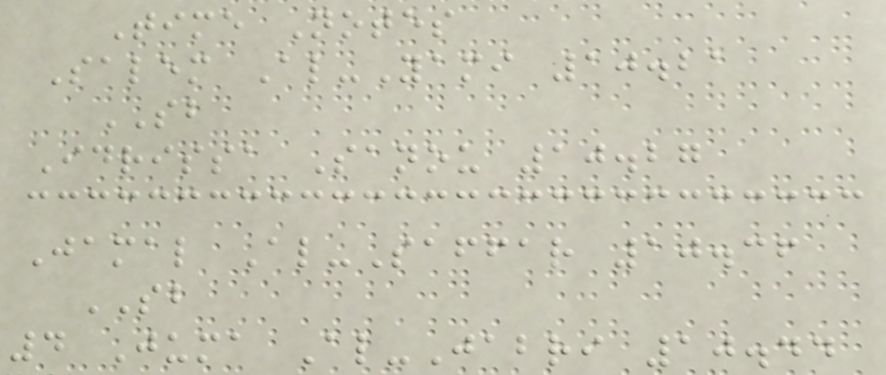Time Notes
Salem Al-Yami 10.21
SB
Idrissa Sanou 10.27
Jamal Al-Saffar 10.36
SB
4 Juma Al-Jabri 10.44
